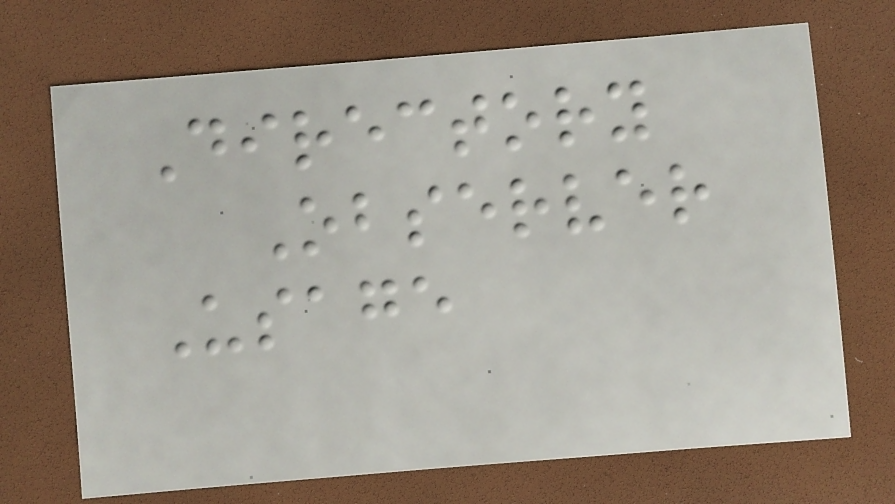Directory
Observer
Usage
